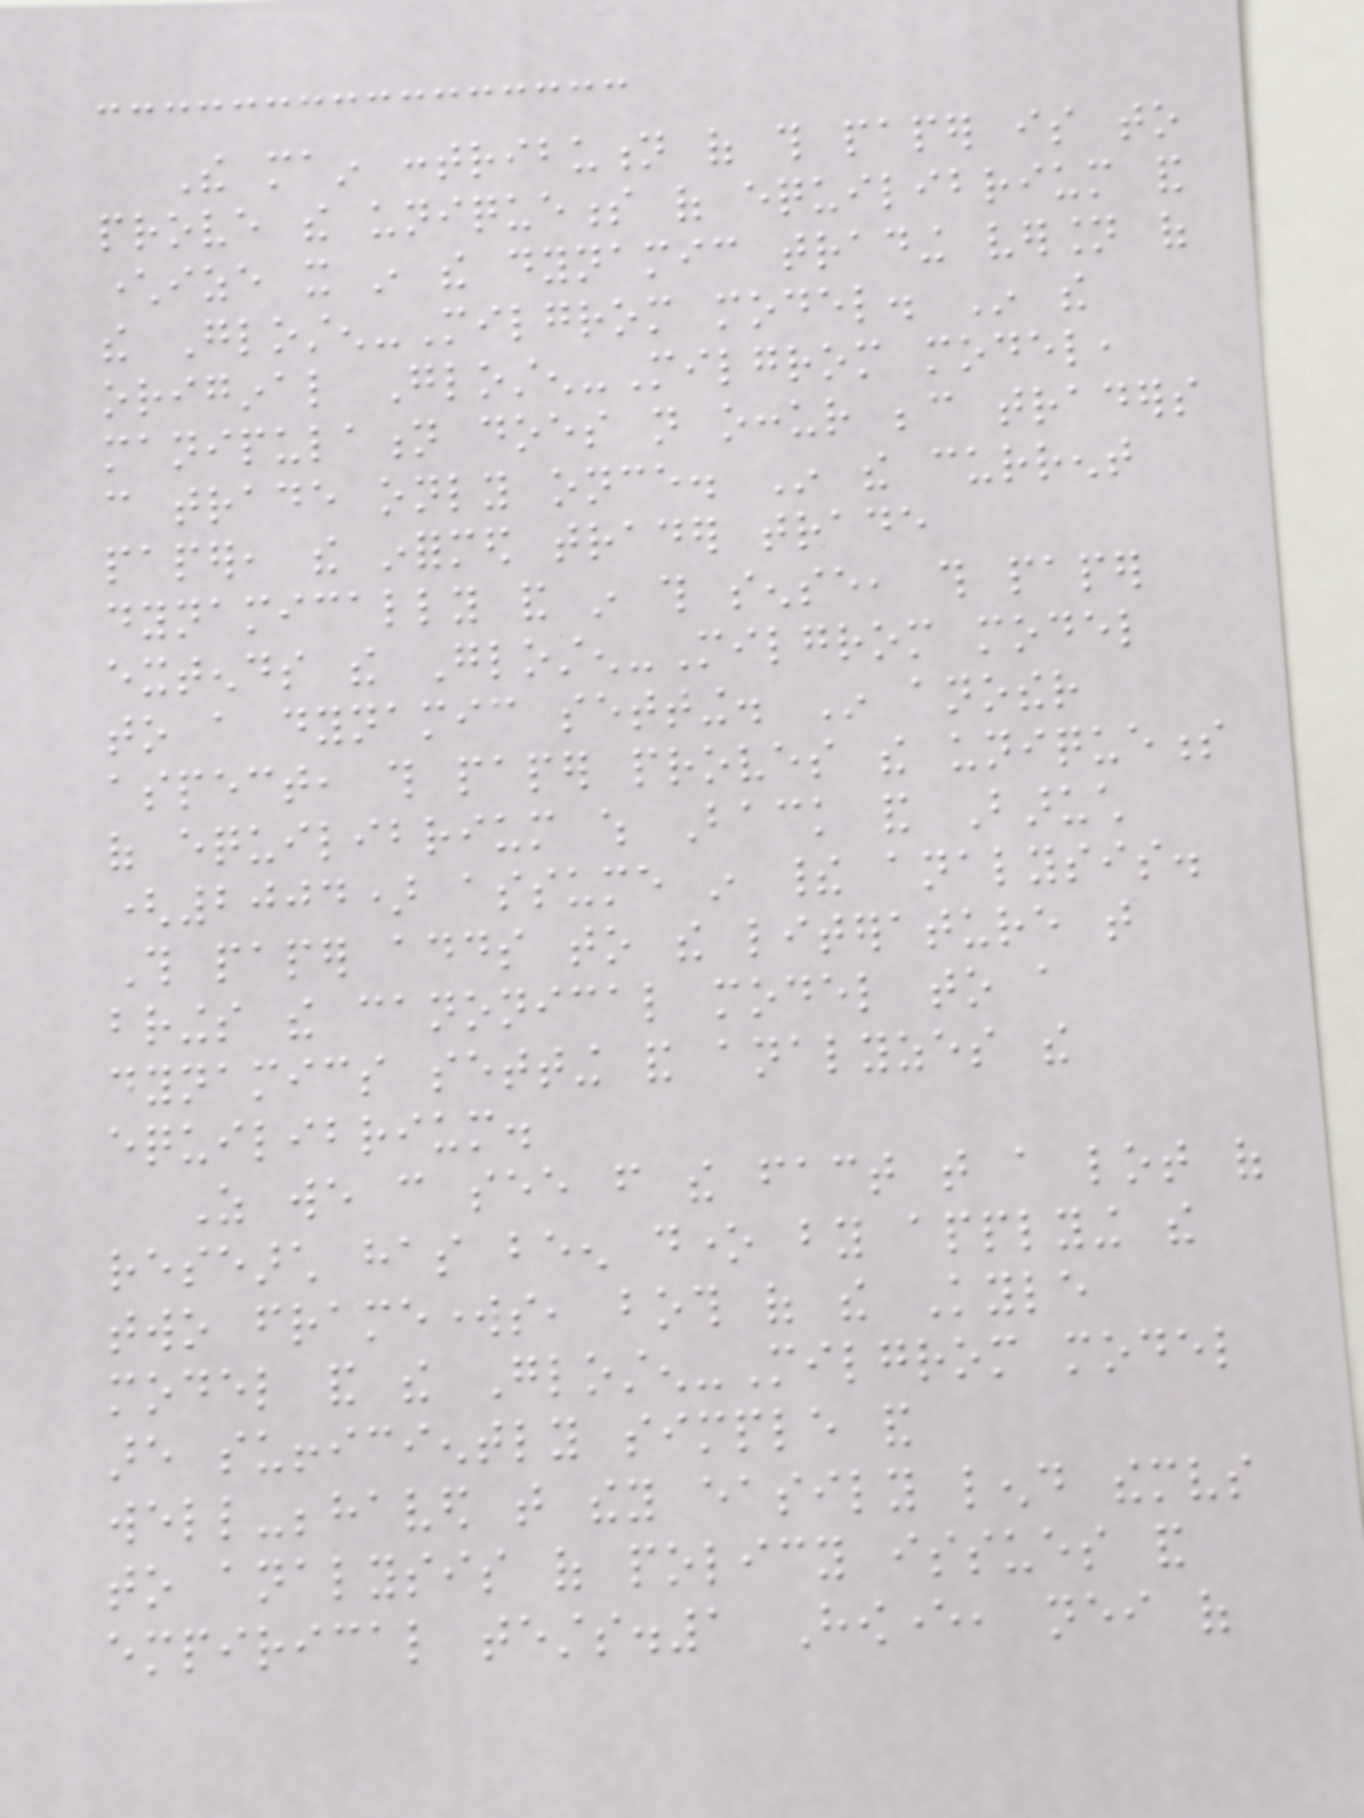The main contribution of this paper is to
prove the uniqueness of equilibrium and
characterize it in the dynamic trading version of
the Glosten-Milgrom model. In the
original Glosten-Milgrom model,
manipulation does not occur because traders
can trade only once. In the current
paper, the informed trader trade
dynamically and in this sense, this paper
extends the Glosten-Milgrom model
to a dynamic setting. In another
aspect, this paper proves the uniqueness
of equilibrium which Back and Baruch
(2004) assume in their analysis.
This paper adds to the literature that
brings the canonical model to a
dynamics setting and analyzes the
equilibrium.
As we can see from the fact that a lot of
research has been done by applying the
two frameworks, both of the Kyle
model and the Glosten-Milgrom model
are sufficiently simple and
well-behaved that they easily lend themselves
to analysis of policy issues and
empirical tests.1 However, neither of
